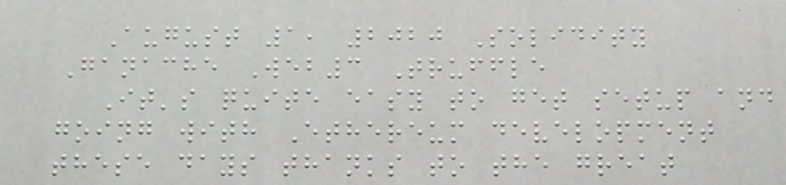August 1, 2020 Solidity
Ganache Web3 Truffle
It's quite easy to get setup and
going with Ethereum development
these days thanks to the great
